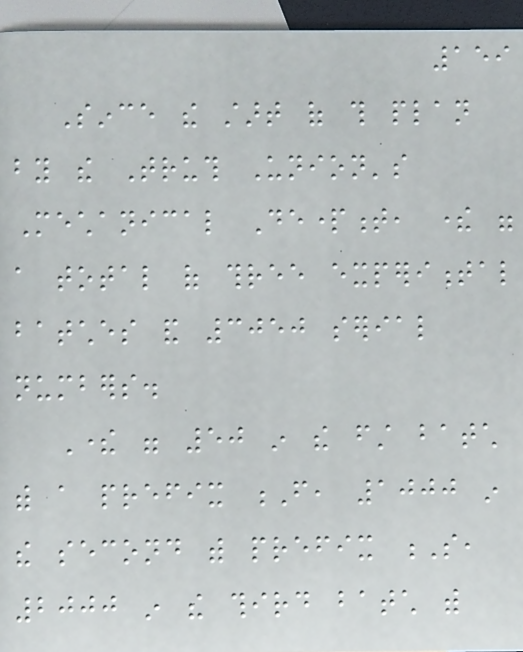159
Since the start of this plan
by the Truth Union's
Mechanical Department, there were
a total of three experimental
batches and 3050 serial
numbers.
There were 50 in the first batch
with a prefix F, 1000 in
the second with prefix S,
2000 in the third batch with
